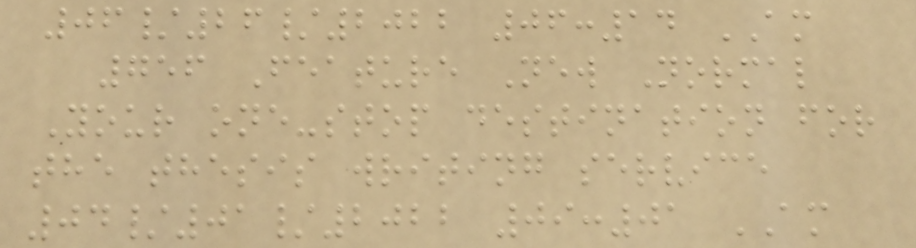06/26/2022 06:14 AM
756 Feature New Normal
Your one-stop destination for
the thesis writing service
04/01/2022 09:01 AM
